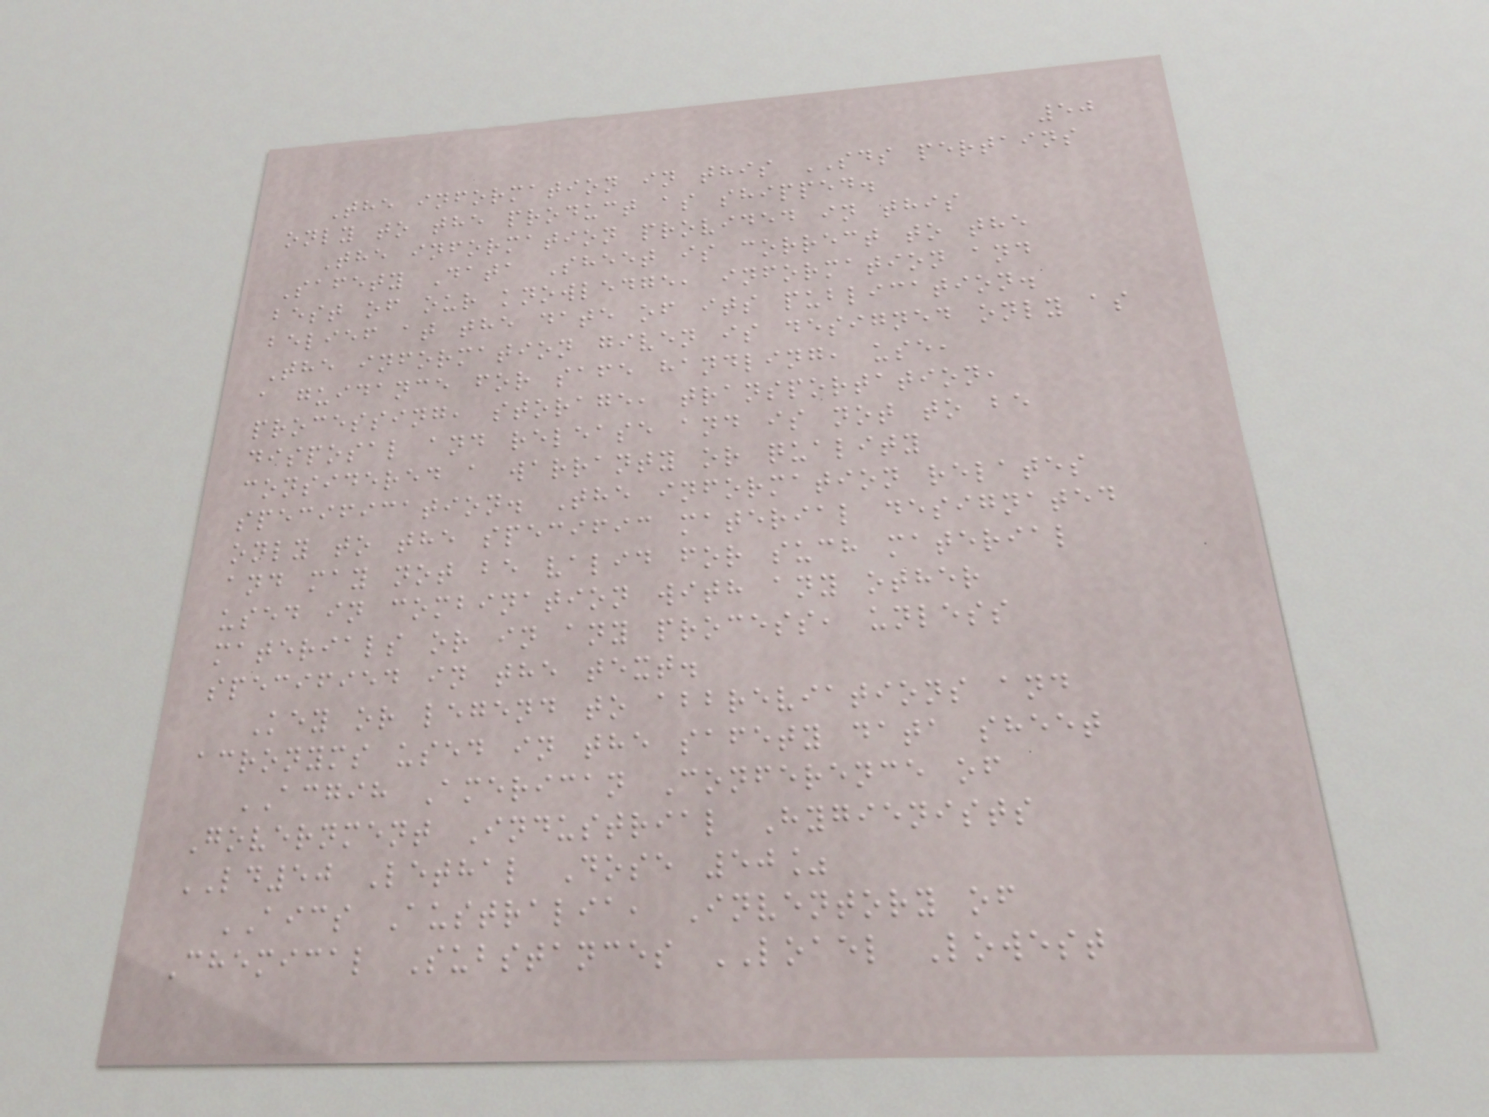50
The information in this SDS pertains
only to the product as shipped.
The information provided in this
Safety Data Sheet is correct to the
best of our knowledge, information and
belief at the date of its publication.
The information given is designed only as
a guidance for safe handling, use,
processing, storage, transportation,
disposal and release and is not to be
considered a warranty or quality
specification. The information relates
only to the specific material designated
and may not be valid for such material
used in combination with any other
materials or in any process, unless
specified in the text.
Key or legend to abbreviations and
acronyms used in the safety data sheet
ACGIH American Conference of
Government Industrial Hygienists
LD50 Lethal Dose 50%
AICS Australia, Inventory of
Chemical Substances LOAEL Lowest
